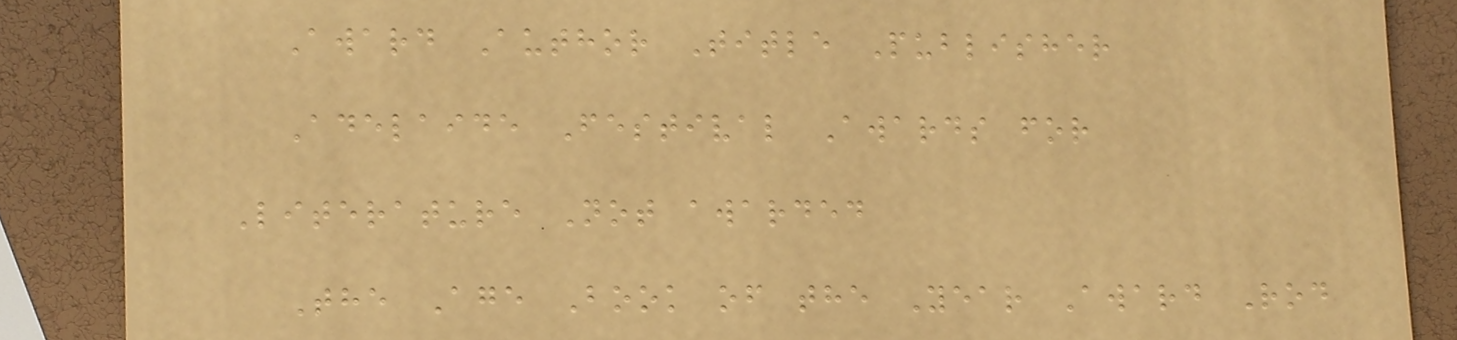Award Author Title Publisher
Adelaide Festival Awards for
Literature Not awarded
The Age Book of the Year Award Rod
